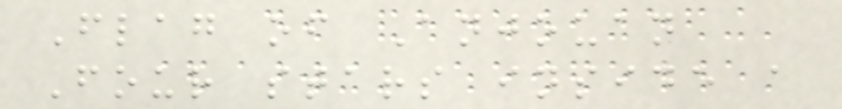Flag of Anjouan
Four stars inside a
